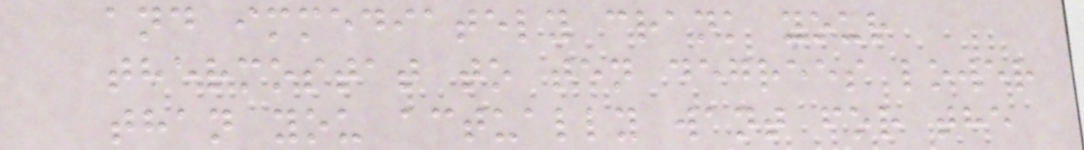and immediately crank your
thermostat to ten degrees lower
than you actually want for the
